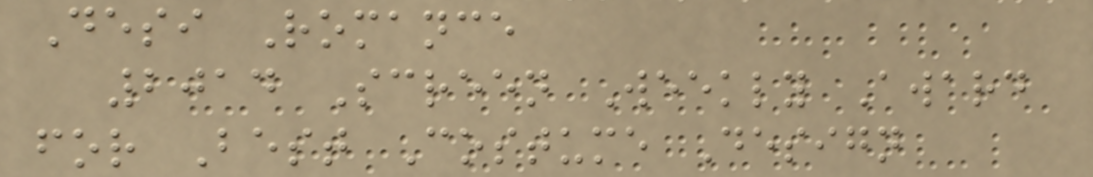Desi Romance
2014 Screen Weekly Award
for Best Costume Design
